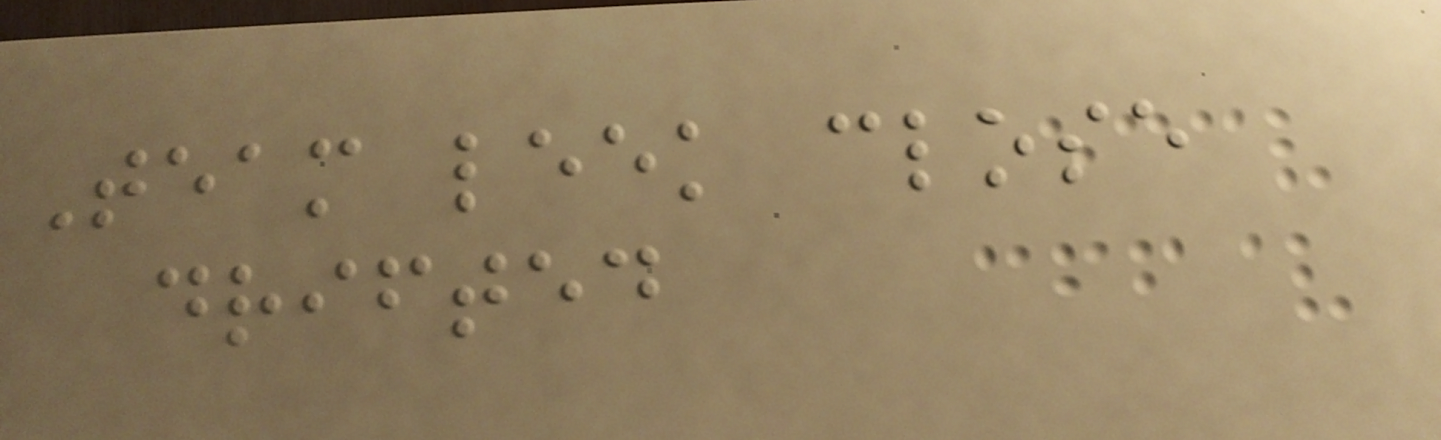Team leek close
drifted
